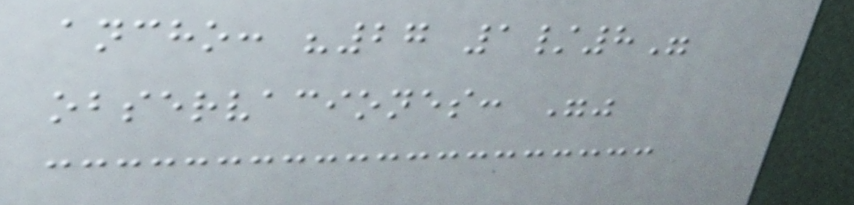ancho: "27 1/8"
observaciones: ""
